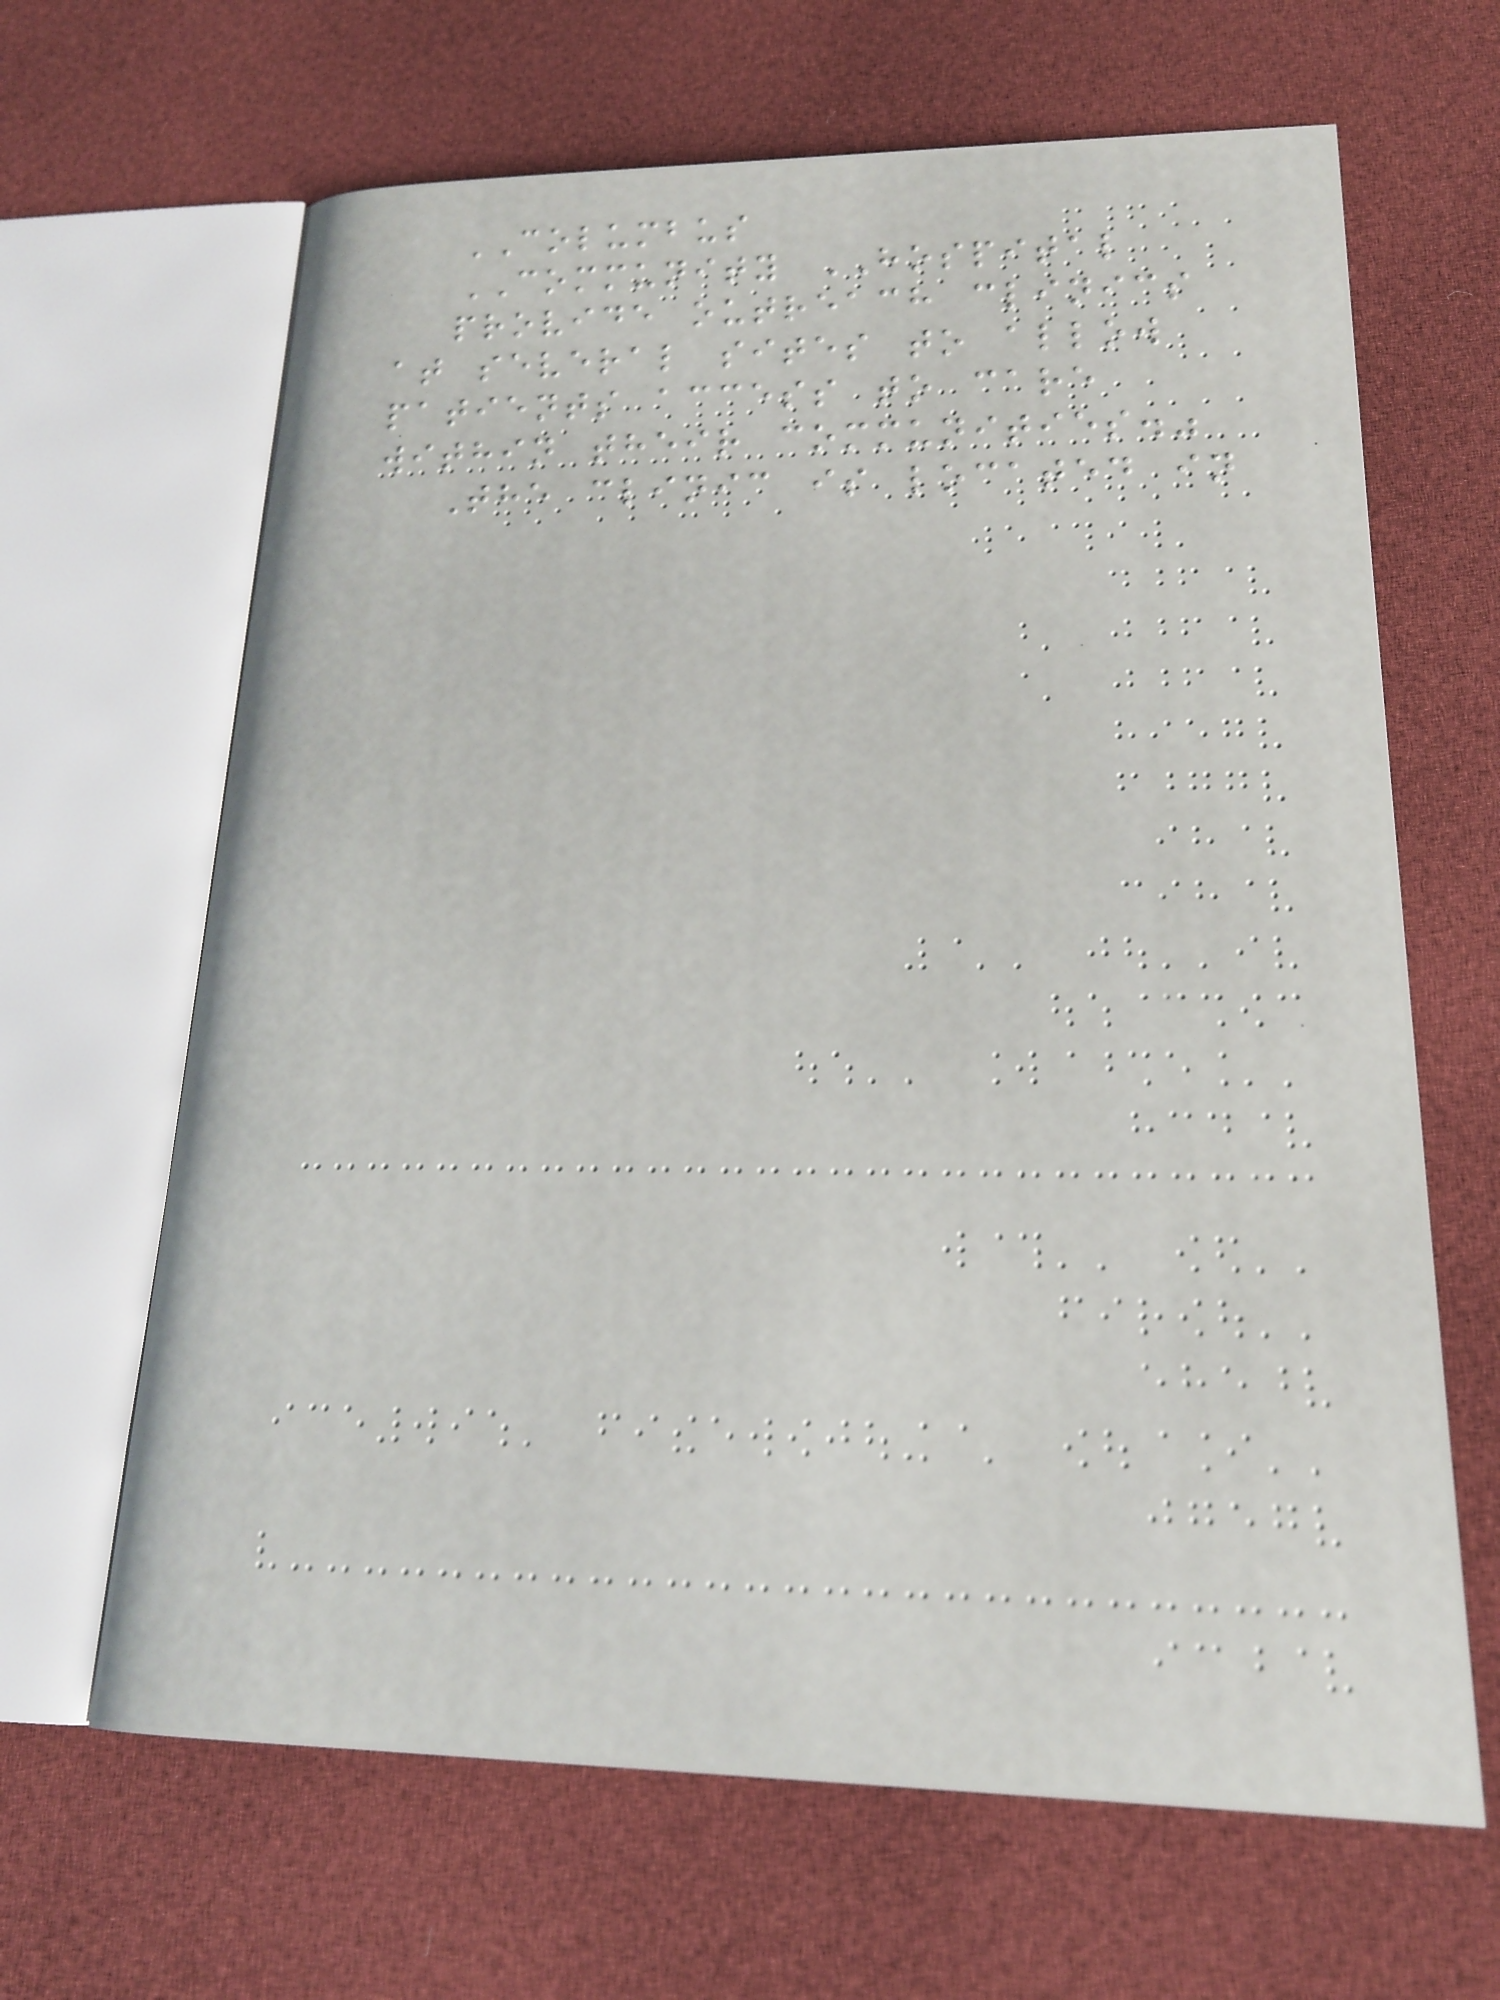COLUMBUS
COMMUNITY HOSPITAL
provide outreach clinics
at several sites to allow
patients access to care
within their communities."
The clinic is located in
